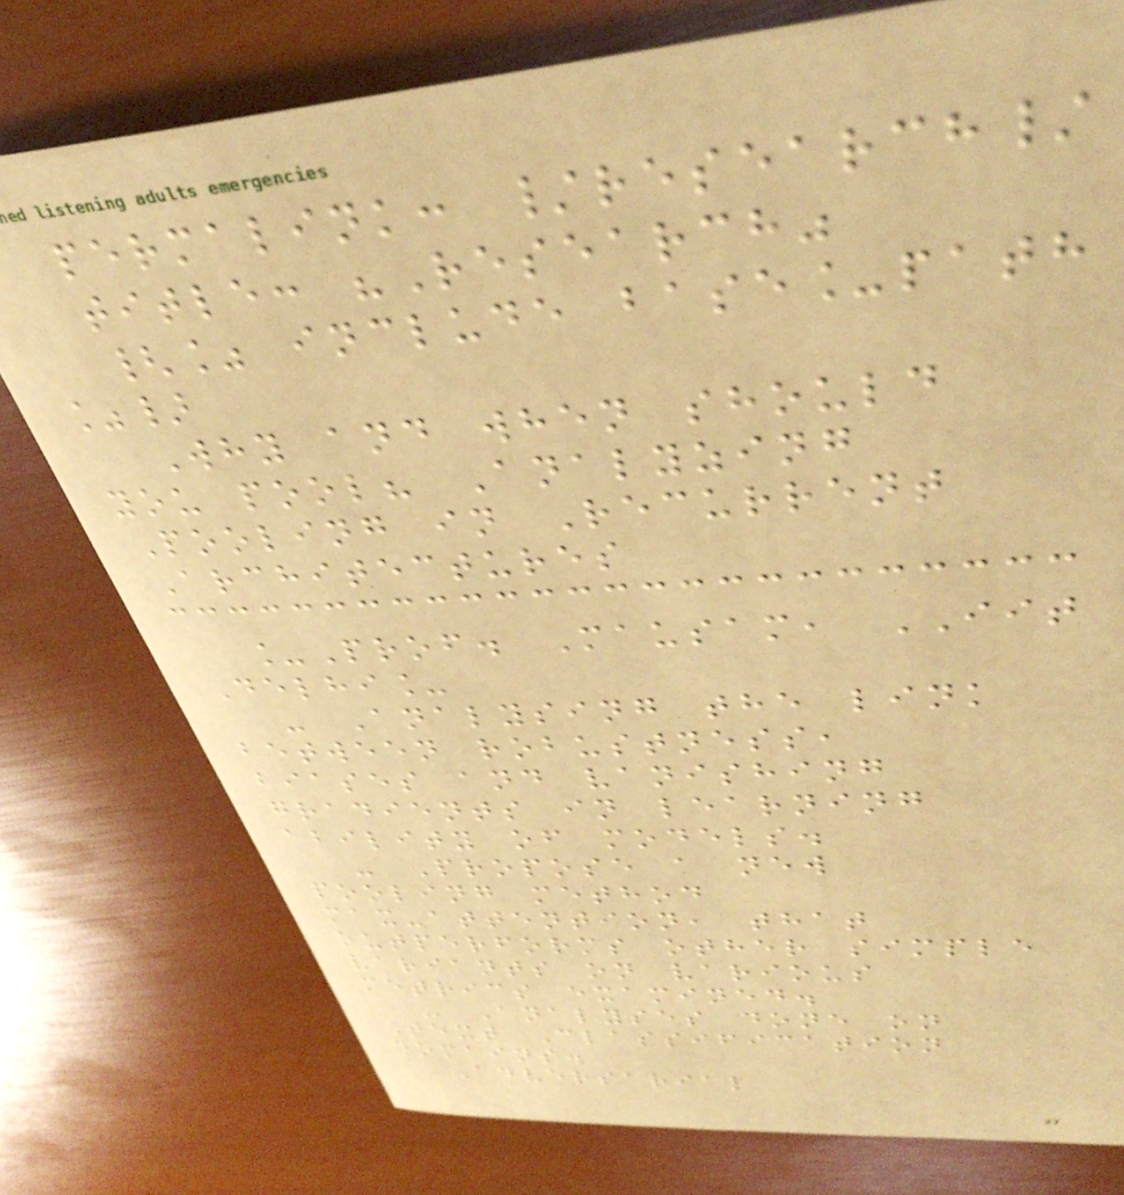permalink: /research/
title: "Research"
{% include base_path
%}
Why and when should
you pool? Analyzing
Pooling in Recurrent
Architectures
_Prof. Mausam, IIT
Delhi_
- Analysing the link
between robustness,
biases and vanishing
gradients in learning
ability of models.
- Propose a new
pooling method
max-attention, that
outperforms other simple
variants on various
metrics examined.
- Analyses done on
Text Classification
domains.
Adversarial
